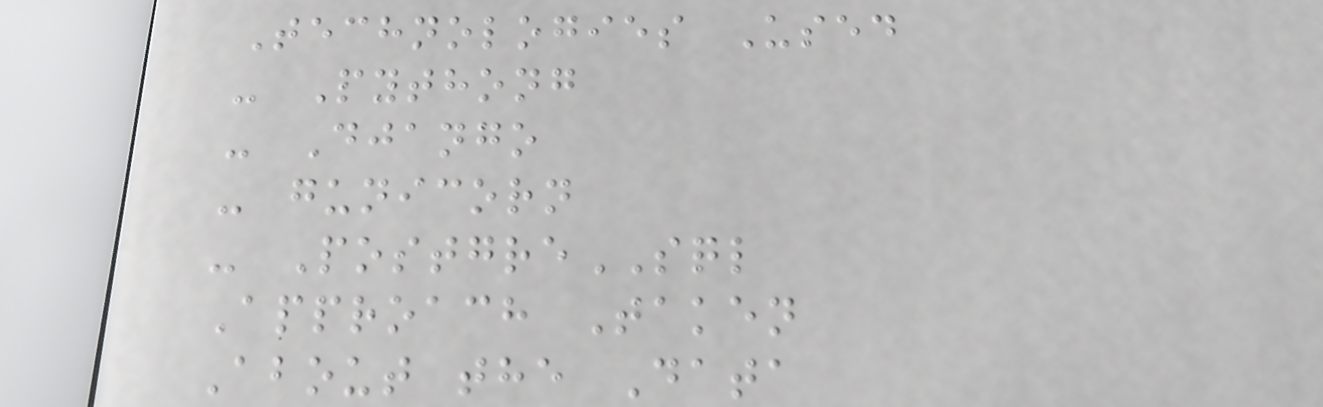Technologies Used
- Pythong
- Django
- gunicorn
- PostgreSQL
Approach Taken
About the Data
